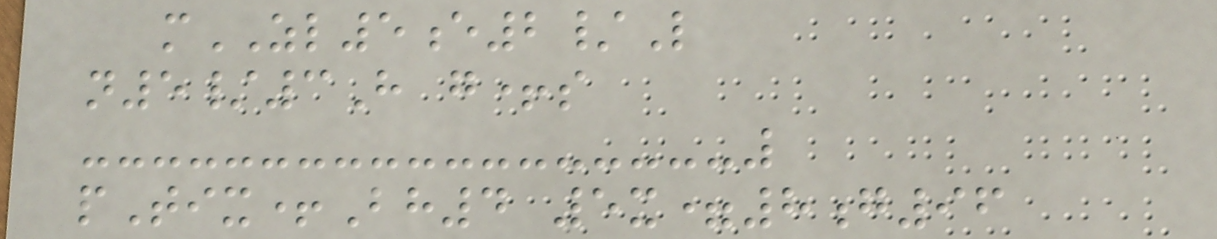mZL5e2/L
n5/3H g+s
pTix+Bh4 5x=8g96
